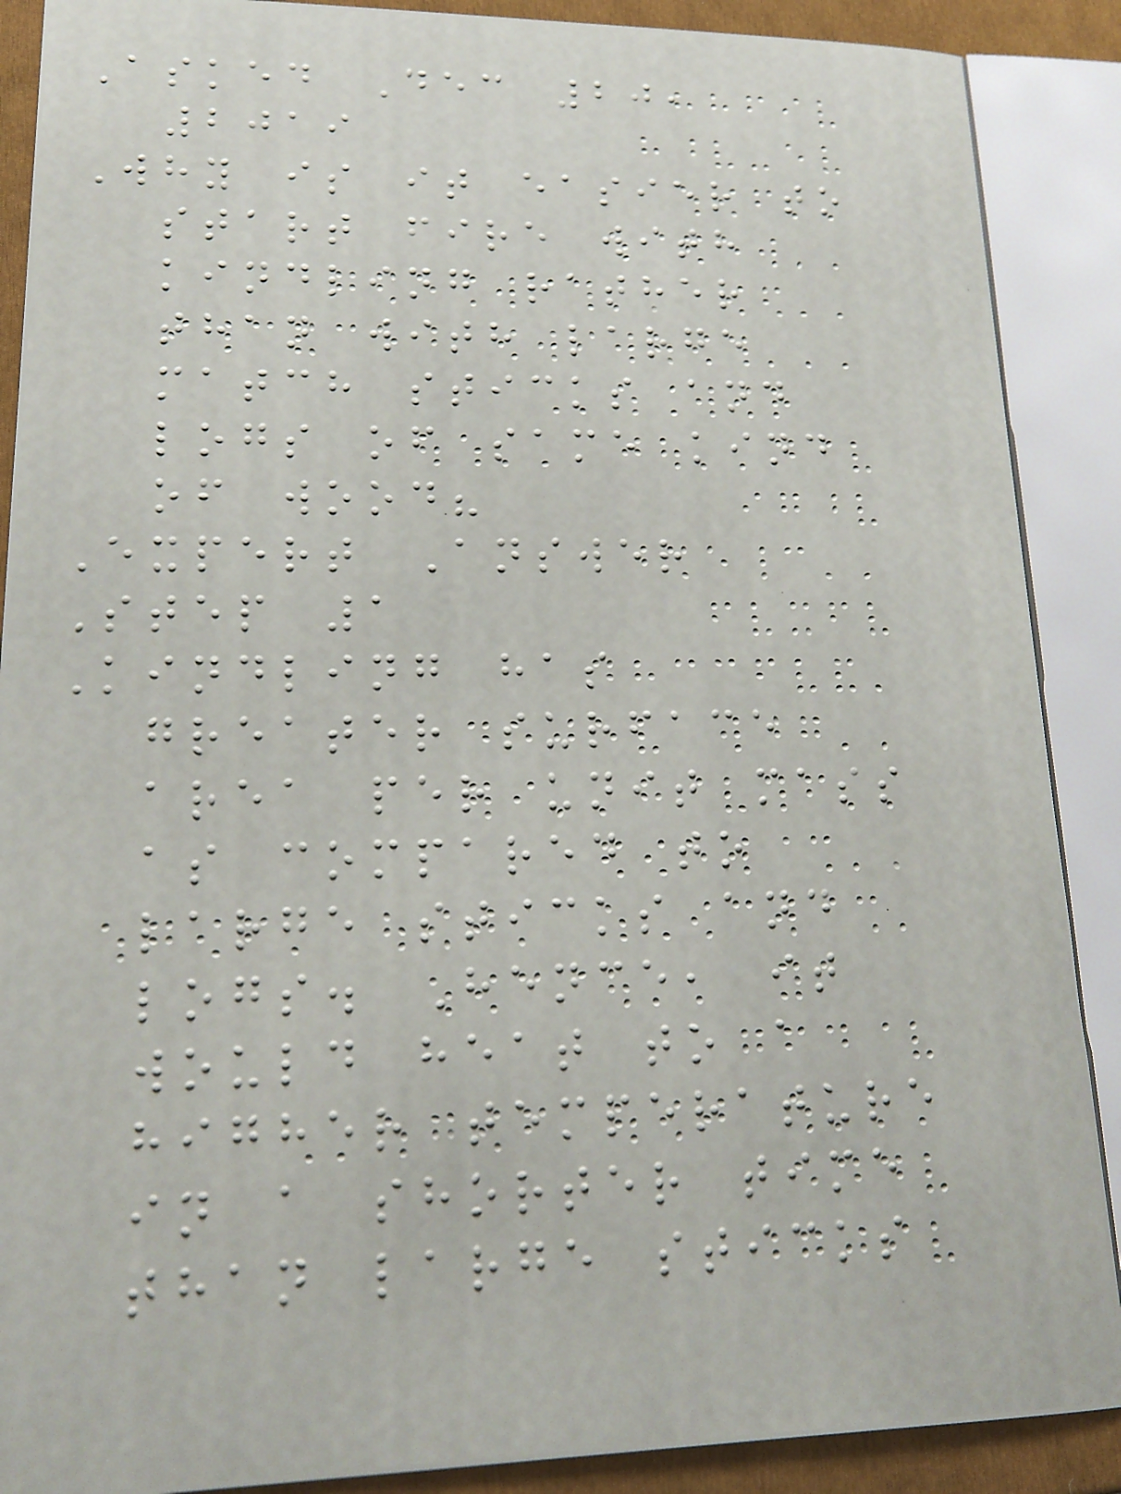Asked Dec 20,
2019
Why is it easier to
start fire with
kindling rather
than with large
match sticks and
logs of same kind
of wood?
Expert Answer
Step 1
Kindling has
greater surface
area per unit mass
as compared to
large sticks and
logs. Hence, it
would heat to a
higher temperature
in a shorter time
than large sticks
